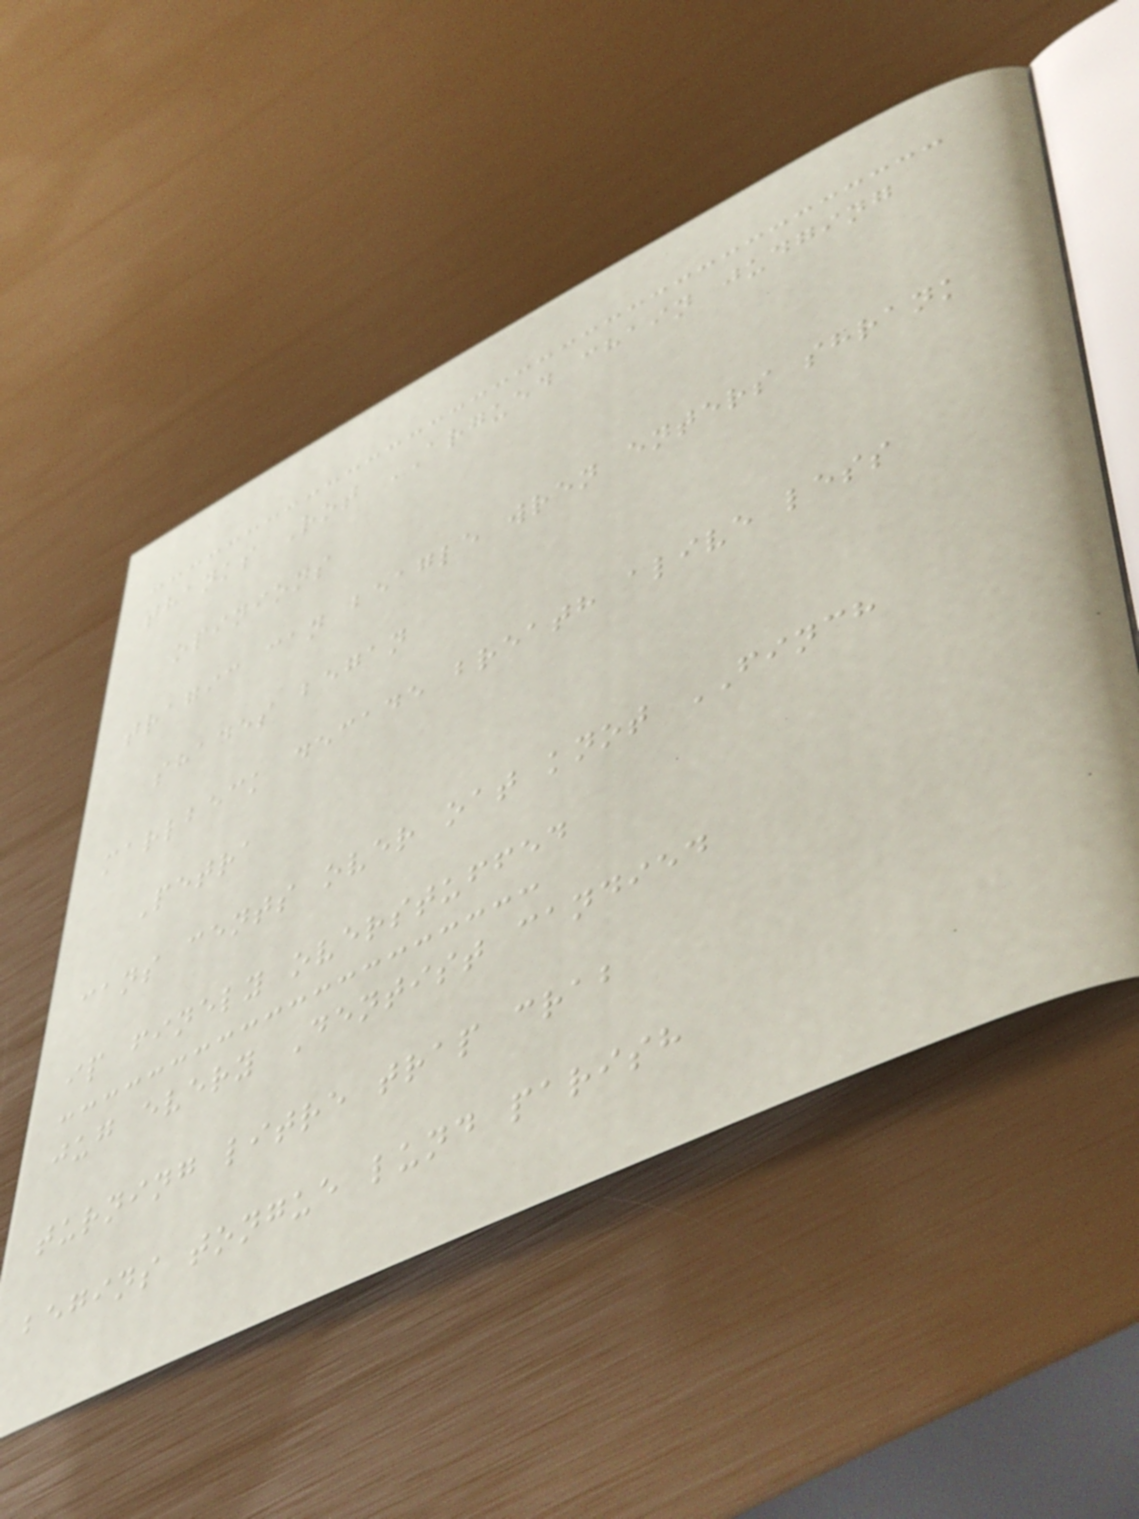thanks Rot ARGUED chain judging
opinions
tragic can beagle wren enters shrank
shades began
marlbeck decade breath alive less
Petra
cans cents over oat knot FINCH
ip finely overstuffed
jug every Dentist candied
turning litre trap crab
begins tongue lund parish
